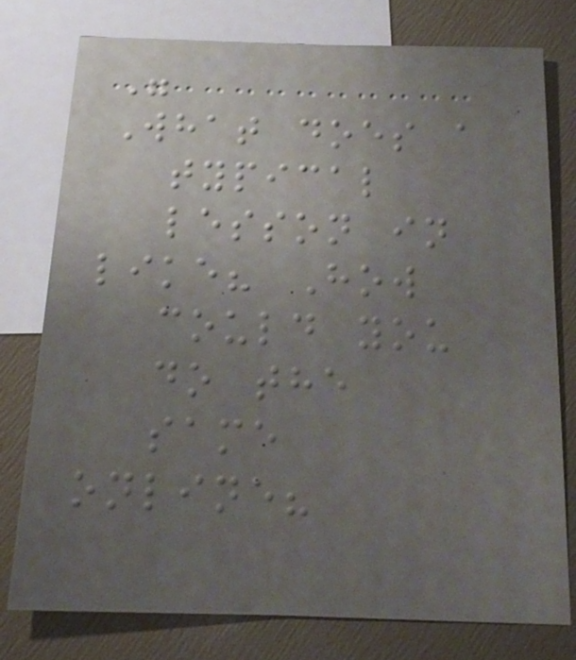"
What does a
typical
lesson in
like? How
could you
do the
same
online?
